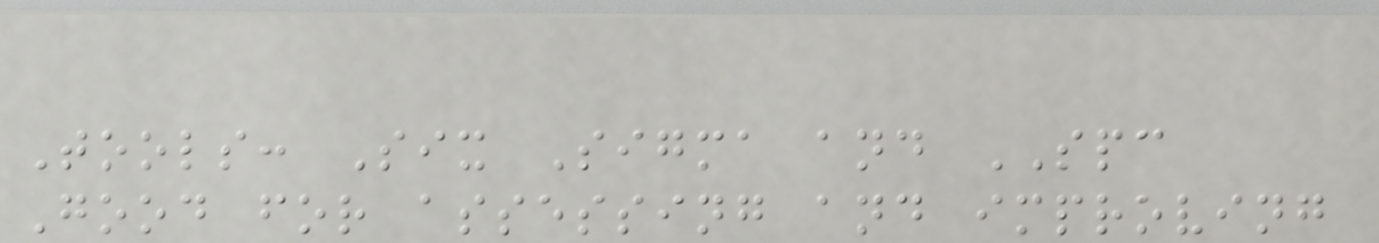Tools: Six Sigma and SPC
Good for assessing and improving
